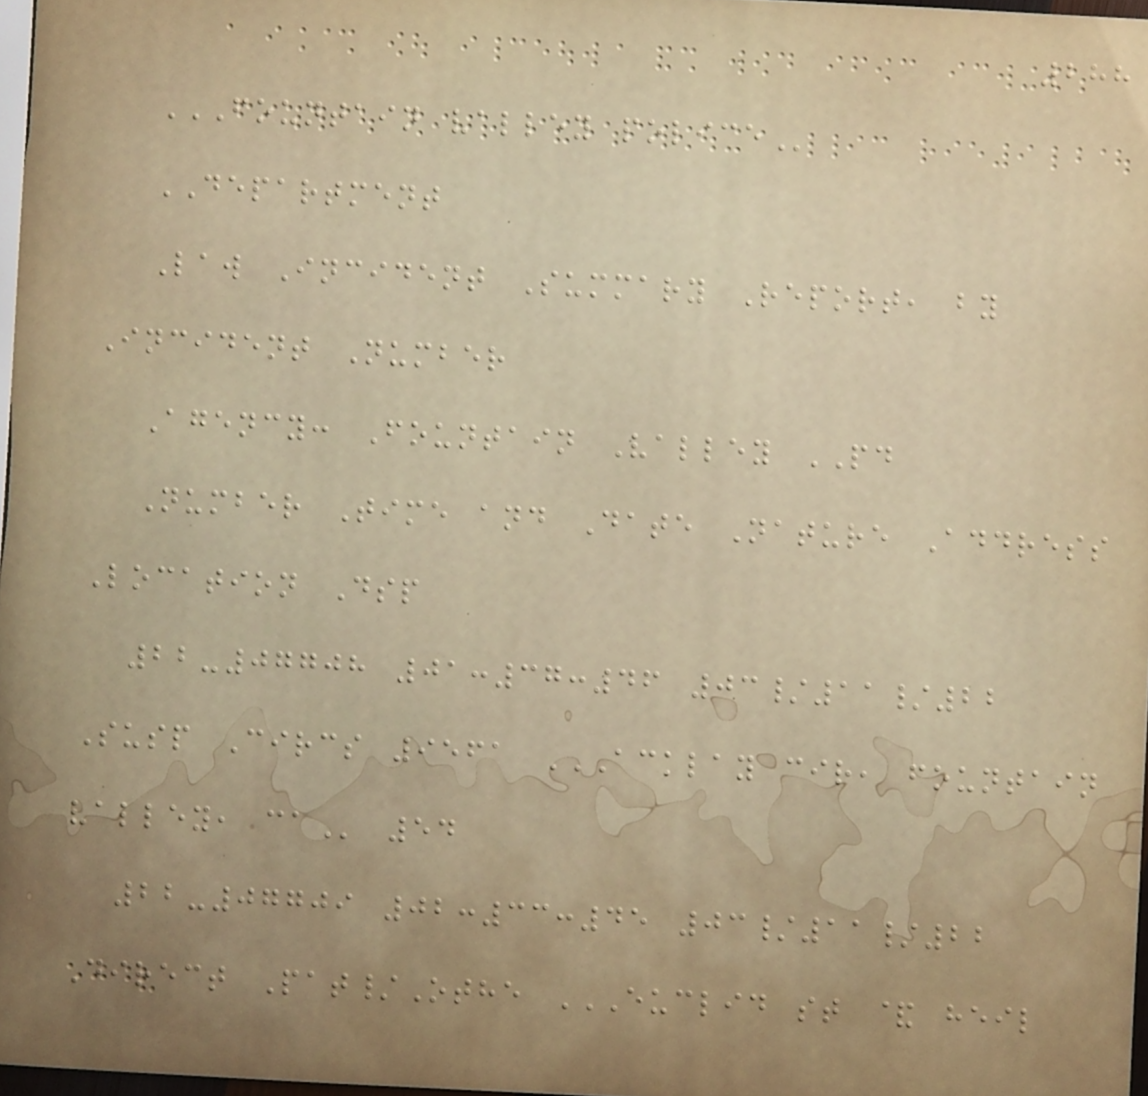288
FOUNTAIN VALLEY POLICE
DEPARTMENT
Law Incident Summary Report, by
Incident Number
Agency: Fountain Valley PD
Number Time and Date Nature Address
Location Dsp
22-07708 01:37:46 03/11/22
Susp Circs 9561 ACKLAY CIR, FOUNTAIN
VALLEY, CA 54
22-07709 02:33:45 03/11/22
Direct Pat/Othe EUCLID ST & HEIL
